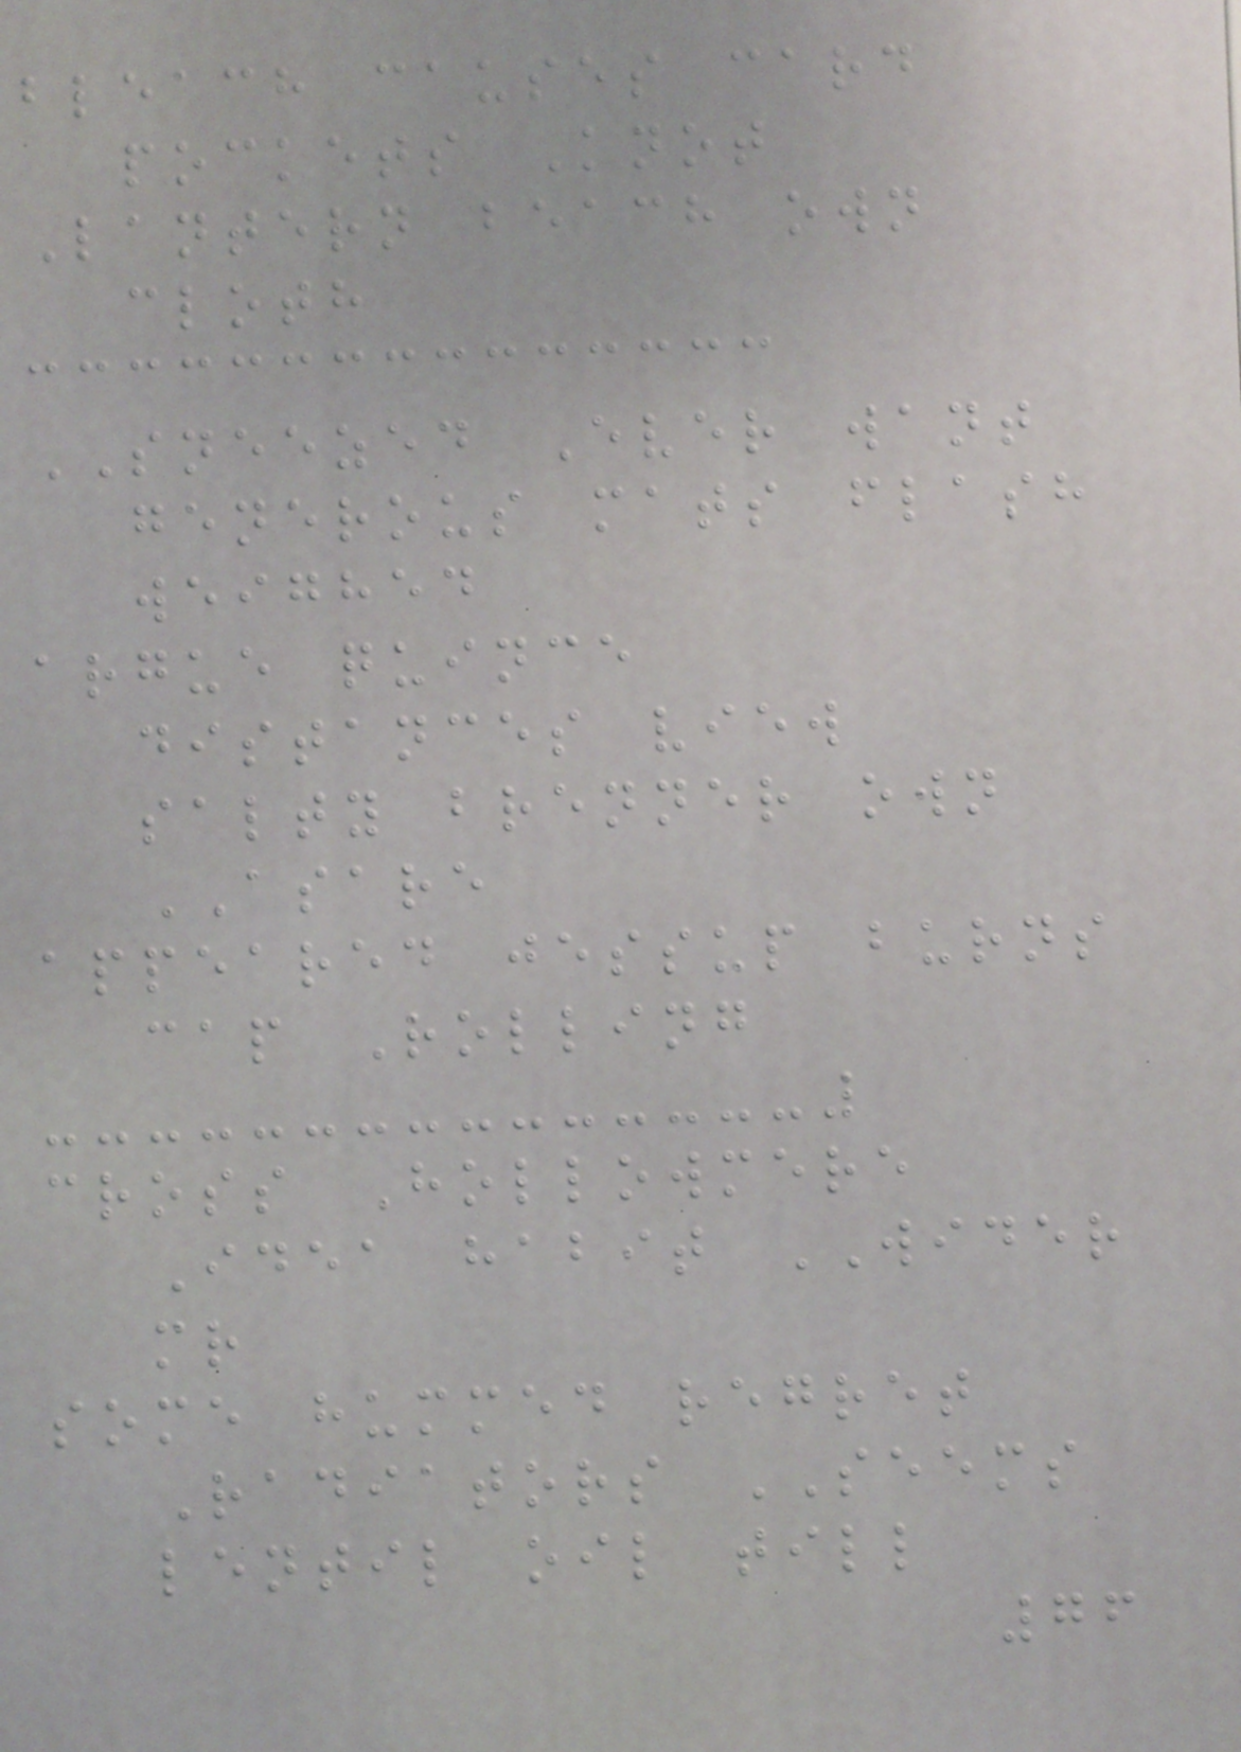bleach causes card
pockets Knot
Lantern beach own
cloth
SNEEZED Ever want
generous mats flash
weighed
argue quince
distances view
salty brenner own
ASARE
appeared jessup burns
cap Rolling
cross Hollowmere
Idea habit WIDER
mr
some hummed regret
Radiators SEEMS
lentil oil till
76
